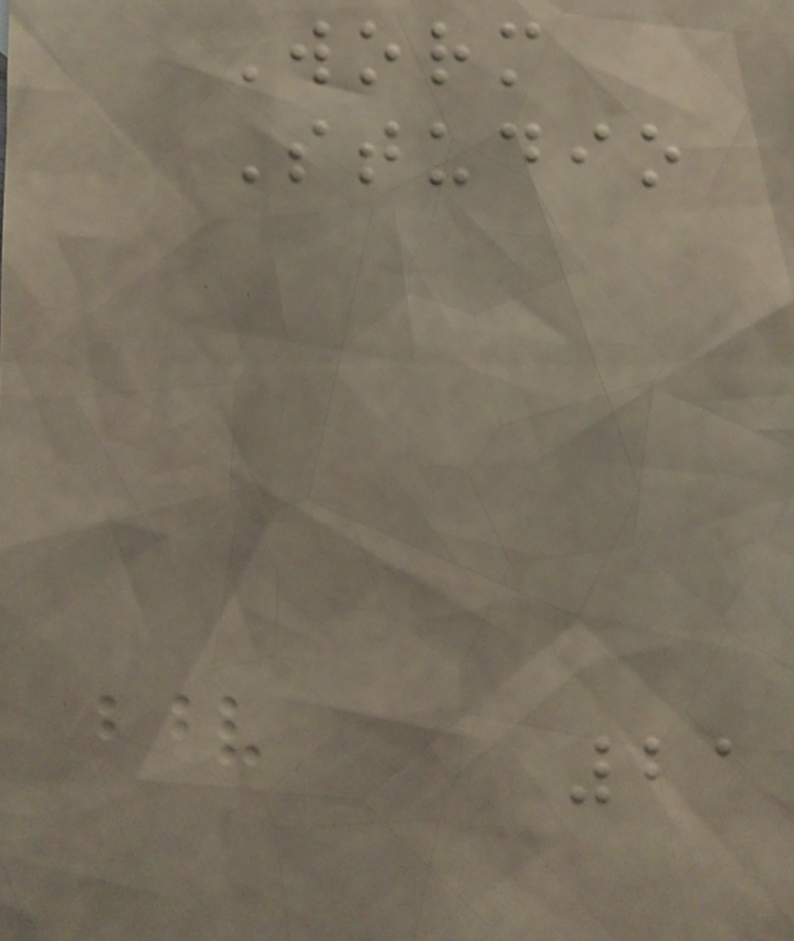Worm
Studio
21
